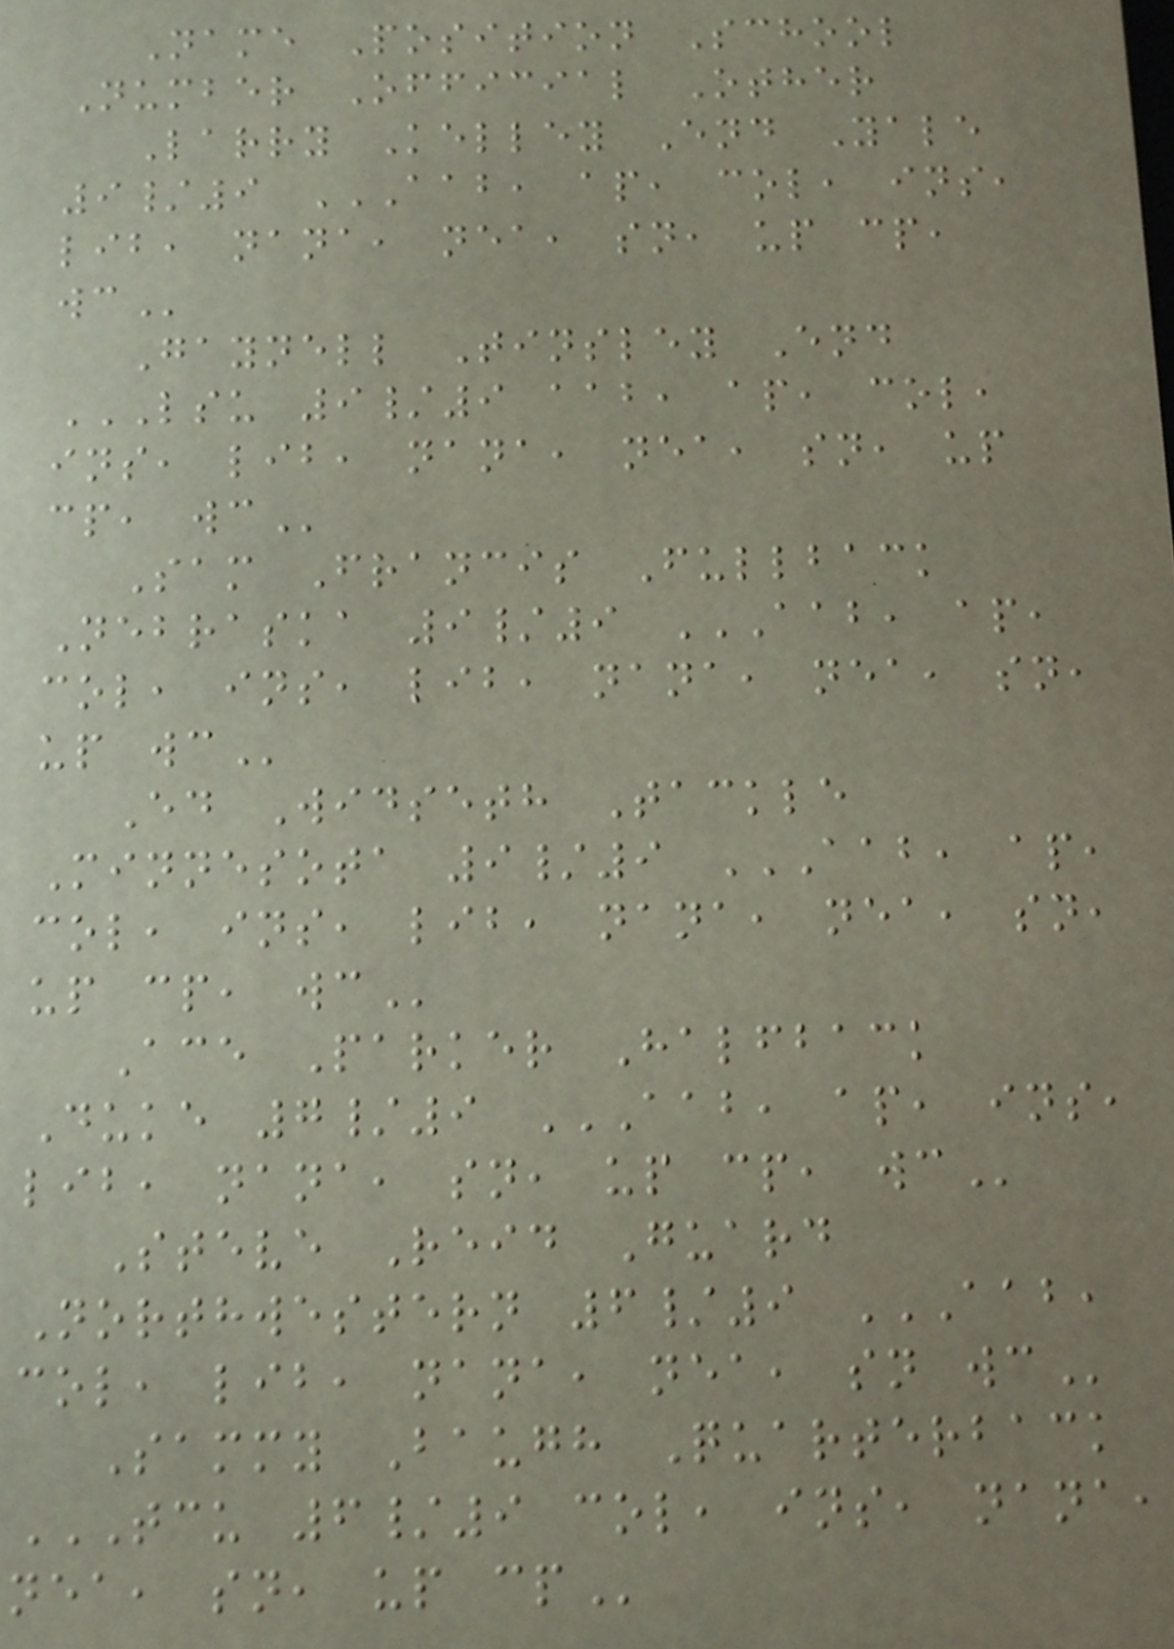Name Position School
Number Official Other
Larry Kelley End Yale
9/9 AAB, AP, COL, INS,
LIB, NANA, NEA, SN, UP CP,
WC
Gaynell Tinsley End
LSU 9/9 AAB, AP, COL,
INS, LIB, NANA, NEA, SN, UP
CP, WC
Sam Francis Fullback
Nebraska 9/9 AAB, AP,
COL, INS, LIB, NANA, NEA, SN,
UP WC
Ed Widseth Tackle
Minnesota 9/9 AAB, AP,
COL, INS, LIB, NANA, NEA, SN,
UP CP, WC
Ace Parker Halfback
Duke 7/9 AAB, AP, INS,
LIB, NANA, SN, UP CP, WC
Steve Reid Guard
Northwestern 6/9 AAB,
COL, LIB, NANA, NEA, SN WC
Sammy Baugh Quarterback
TCU 6/9 COL, INS, NANA,
NEA, SN, UP CP
